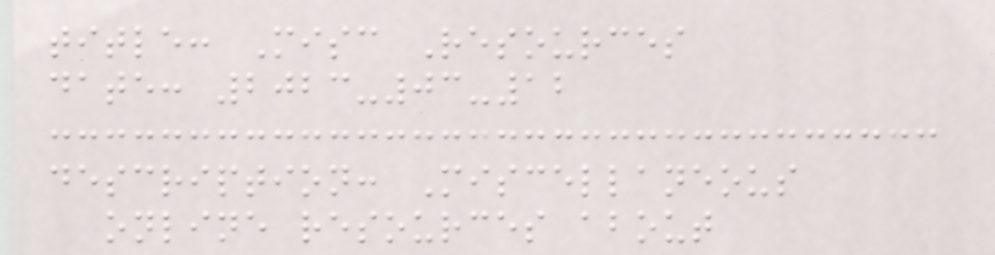title: Misc Resources
date: 2023-03-12
description: Miscellaneous
online resources about
